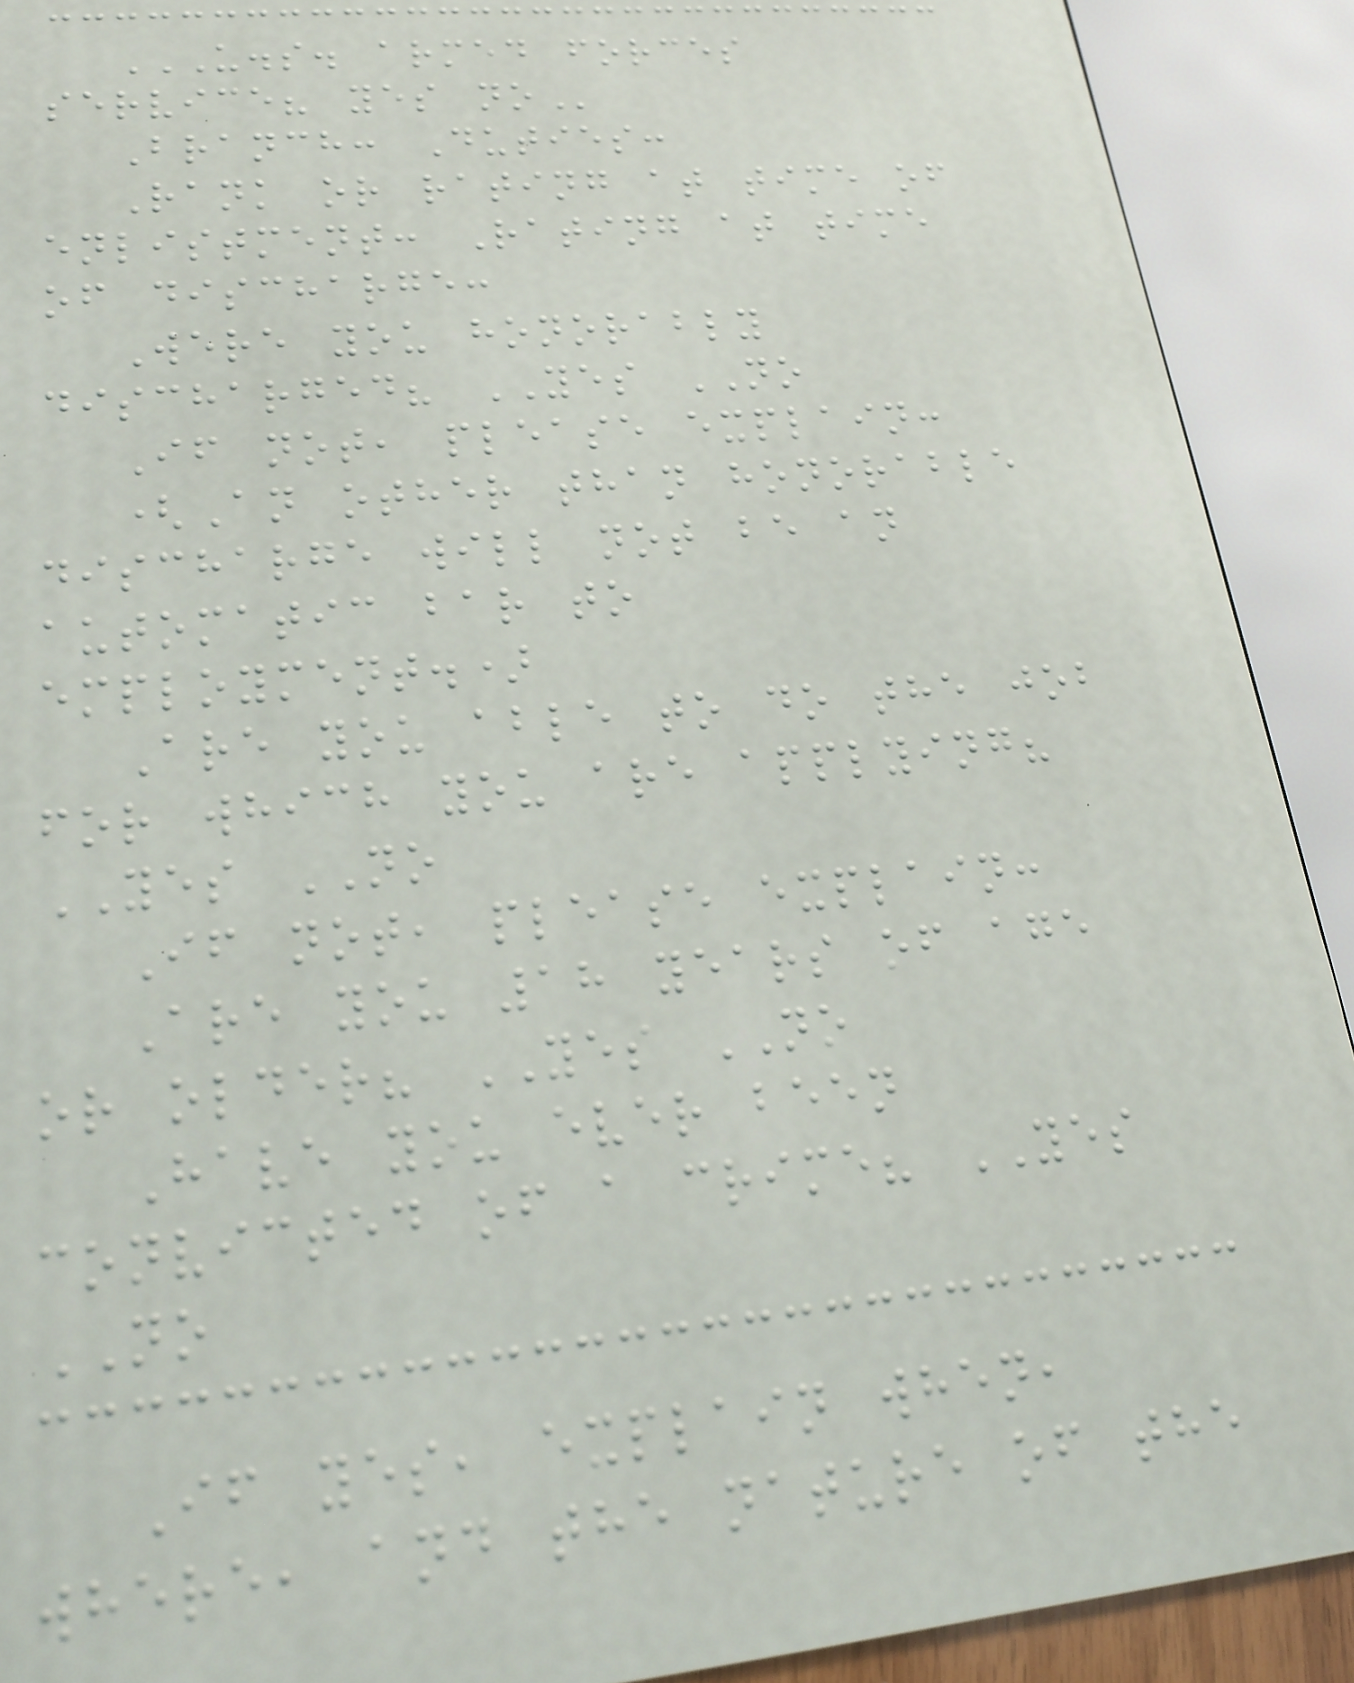U.S. ARMED FORCES
SERVICE? YES NO
Branch: Duties:
Rank or rating at time of
enlistment: Rating at time
of discharge:
Were you honorably
discharged? YES NO
If not, please explain:
(An other than honorable
discharge will not be an
automatic bar to
employment.)
Are you able to do the job
for which you are applying?
YES NO
If not, please explain:
Are you 18 years of age
or older? YES NO
Have you ever been
convicted of a crime? YES
NO
If yes, explain when,
where, and the nature of the
